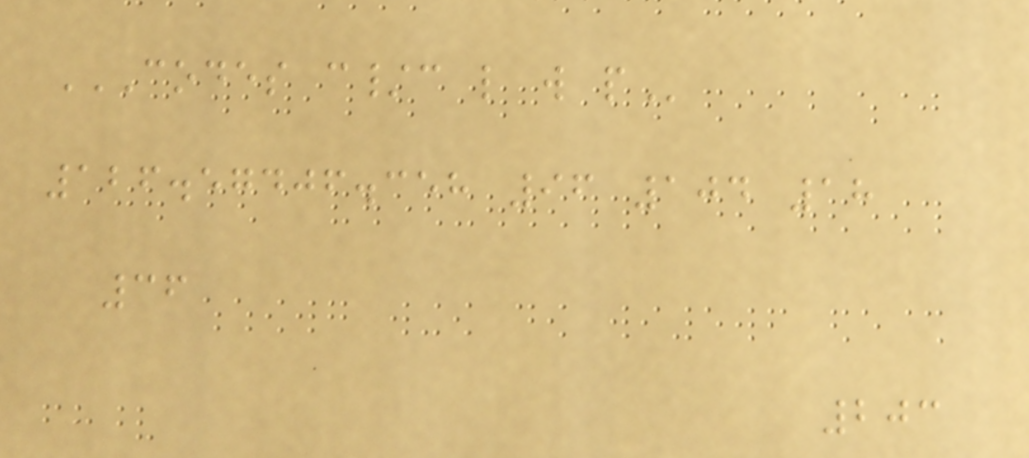CODES C/C L W P
126.57406.358 96 104 18
36
203
